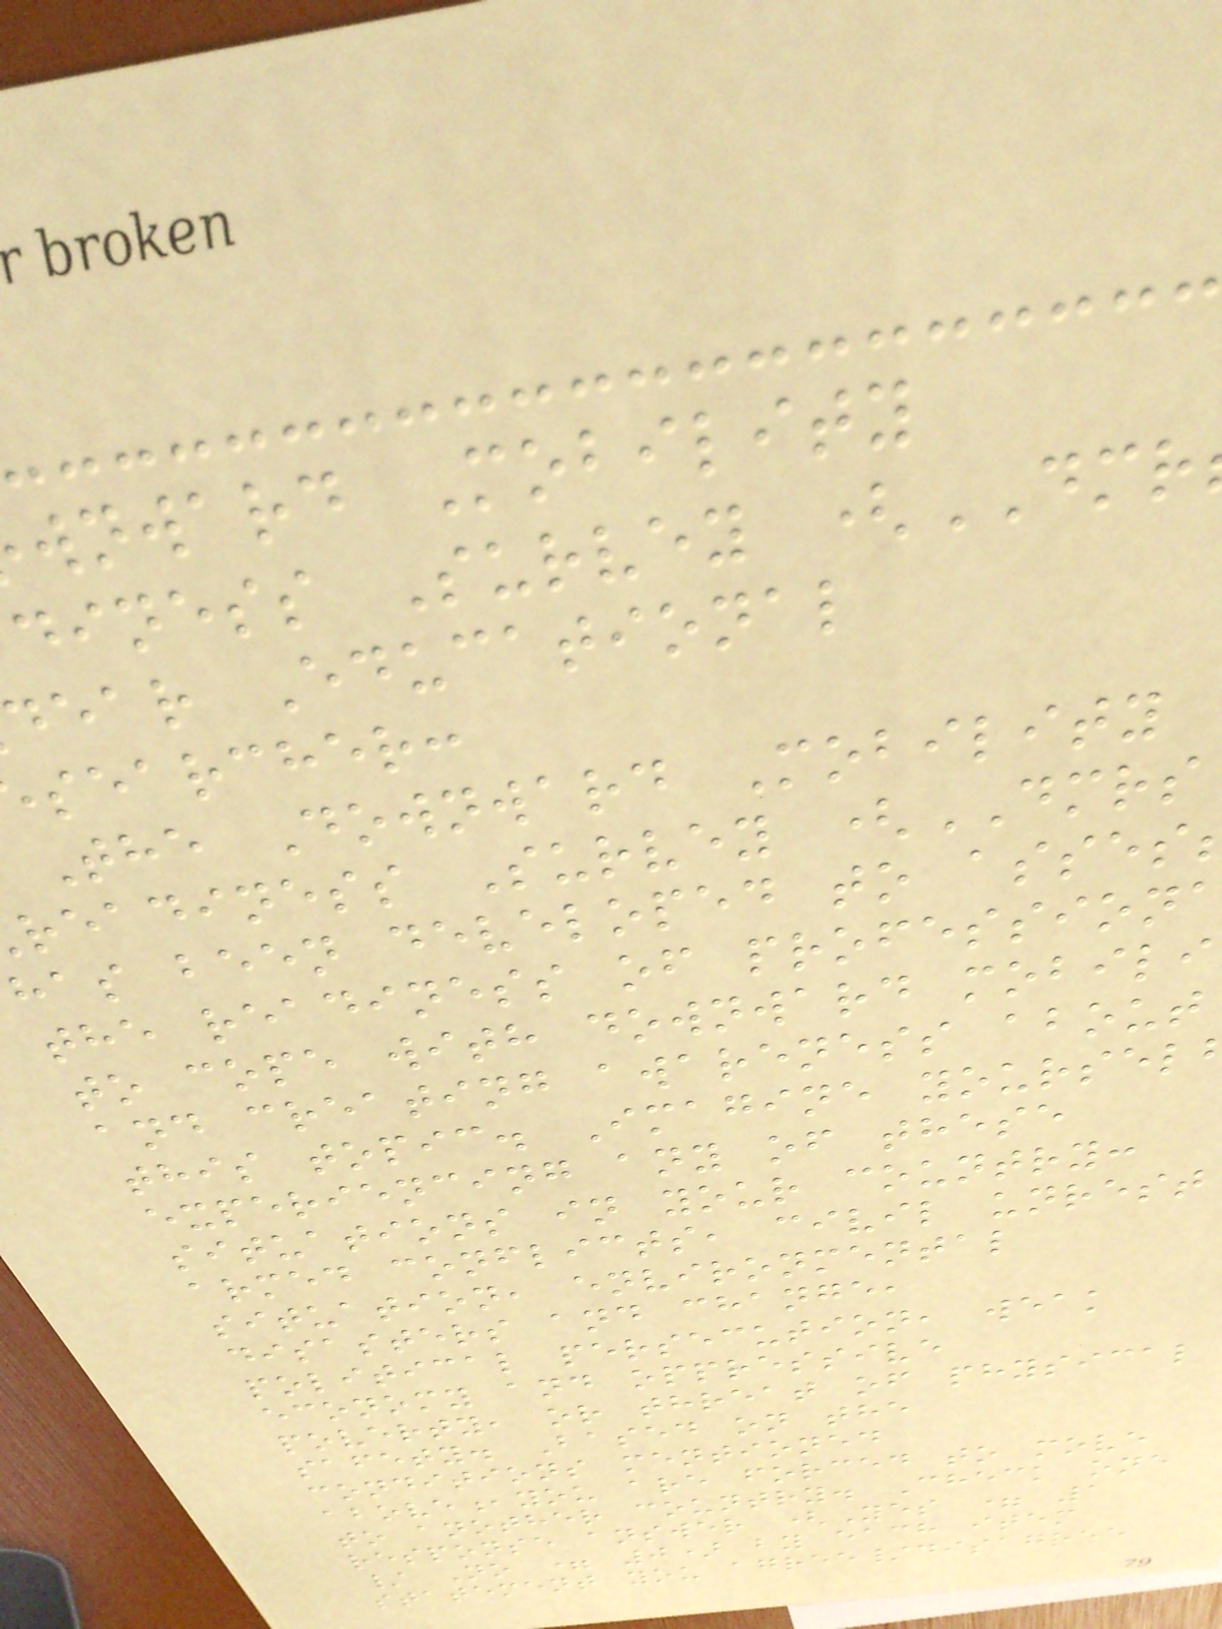wnward Mobility
diness Survey (DMR
dear Educational
searcher:
The Downward Mobility
readiness Survey (DMRS
has been developed to asses
the readiness of profession
to cope with downward mobili
and creating awareness about
this topic. Imagine yoursel
experiencing any of these
situations in your country:
armed conflicts, civil unrest
situation, environmental
disasters and change,
political persecution, weak
economy and oppressive
poverty, or threat of physical
safety. Based on the
conditions mentioned
above,you are forced to move
to another country. Check one
response answer (Yes = 1
/ No = 0) by each item
statement you agree/disagree
